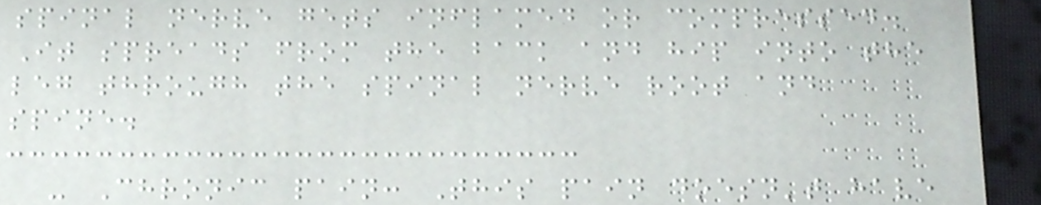spinal nerve gets inflamed or compressed.
It spreads from the back and hip into the
leg through the spinal nerve root and
spine.
- Chronic pain: This pain doesn't have
